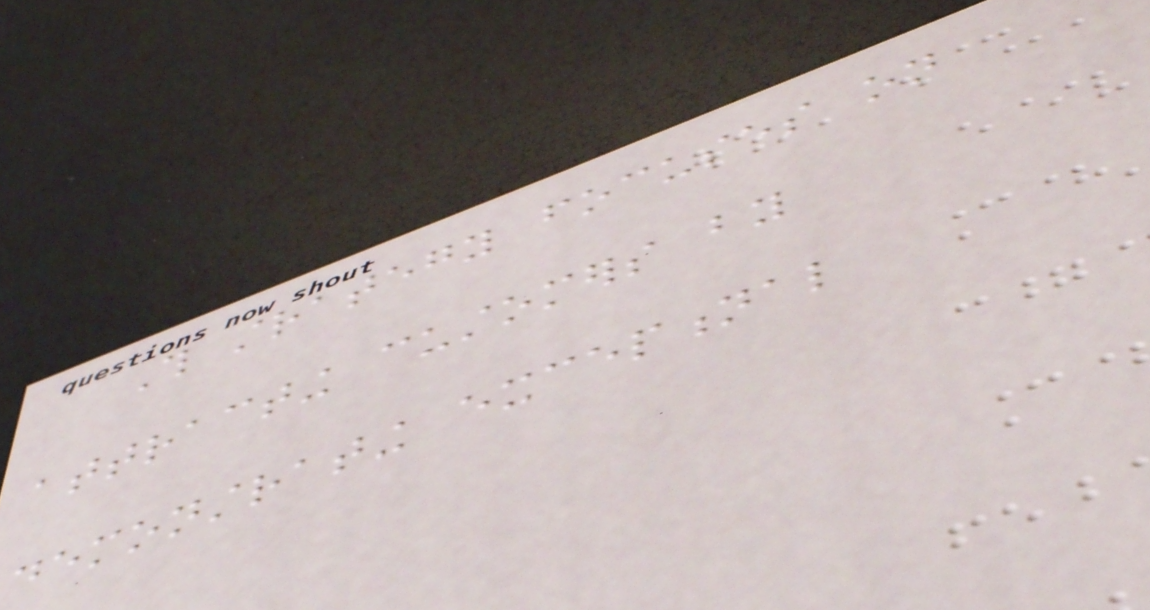This strategy focuses on
attracting customers by
demonstrating exceptional
